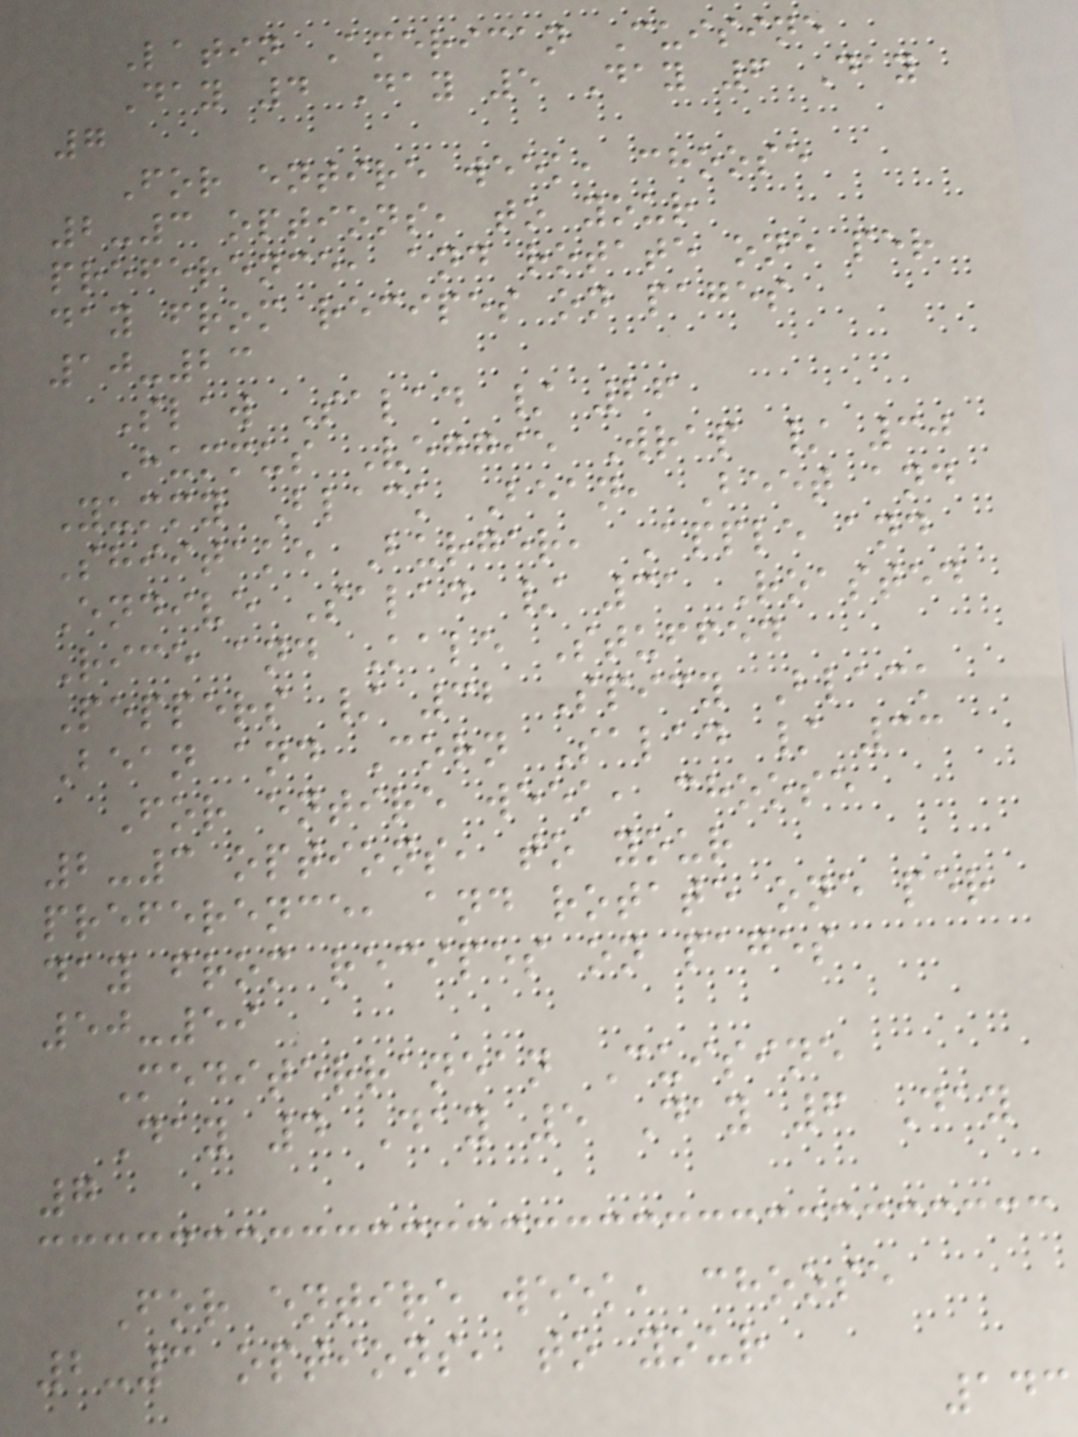Latin American Cuisine
Day 4 Day 5 Day 6 Day
7
For entire week, choose
2-3 options, to your
preference, and rotate one per
day from recipes on pages
10-23
Slaw Salad / 26
Hummus Veggie Wrap / 30
Yummy Black Bean, Beet and
Shiitake Burger, Apple and
Endive Salad / 31 Roasted
Rice and Kale Stuffed
Peppers / 32 Spicy Black
Bean and Corn Salad / 33
For entire week, choose
2-3 options, to your
preference, and rotate one per
day from recipes on pages
50-59
Mediterranean Cuisine
Day 4 Day 5 Day 6 Day
7
For entire week, choose
2-3 options, to your
143
